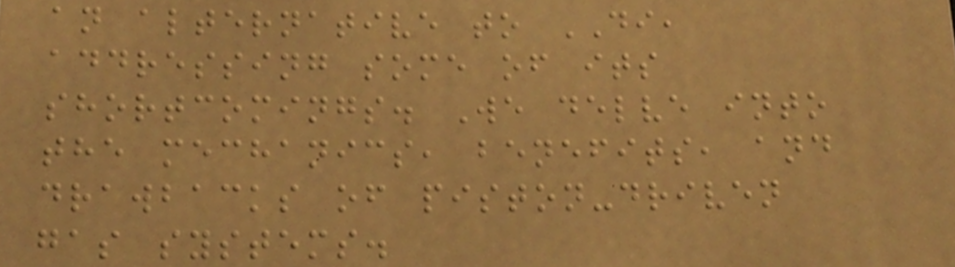an alternative to DI,
addressing some of its
shortcomings. We delve into
the mechanics, benefits, and
drawbacks of piston-driven
gas systems.
